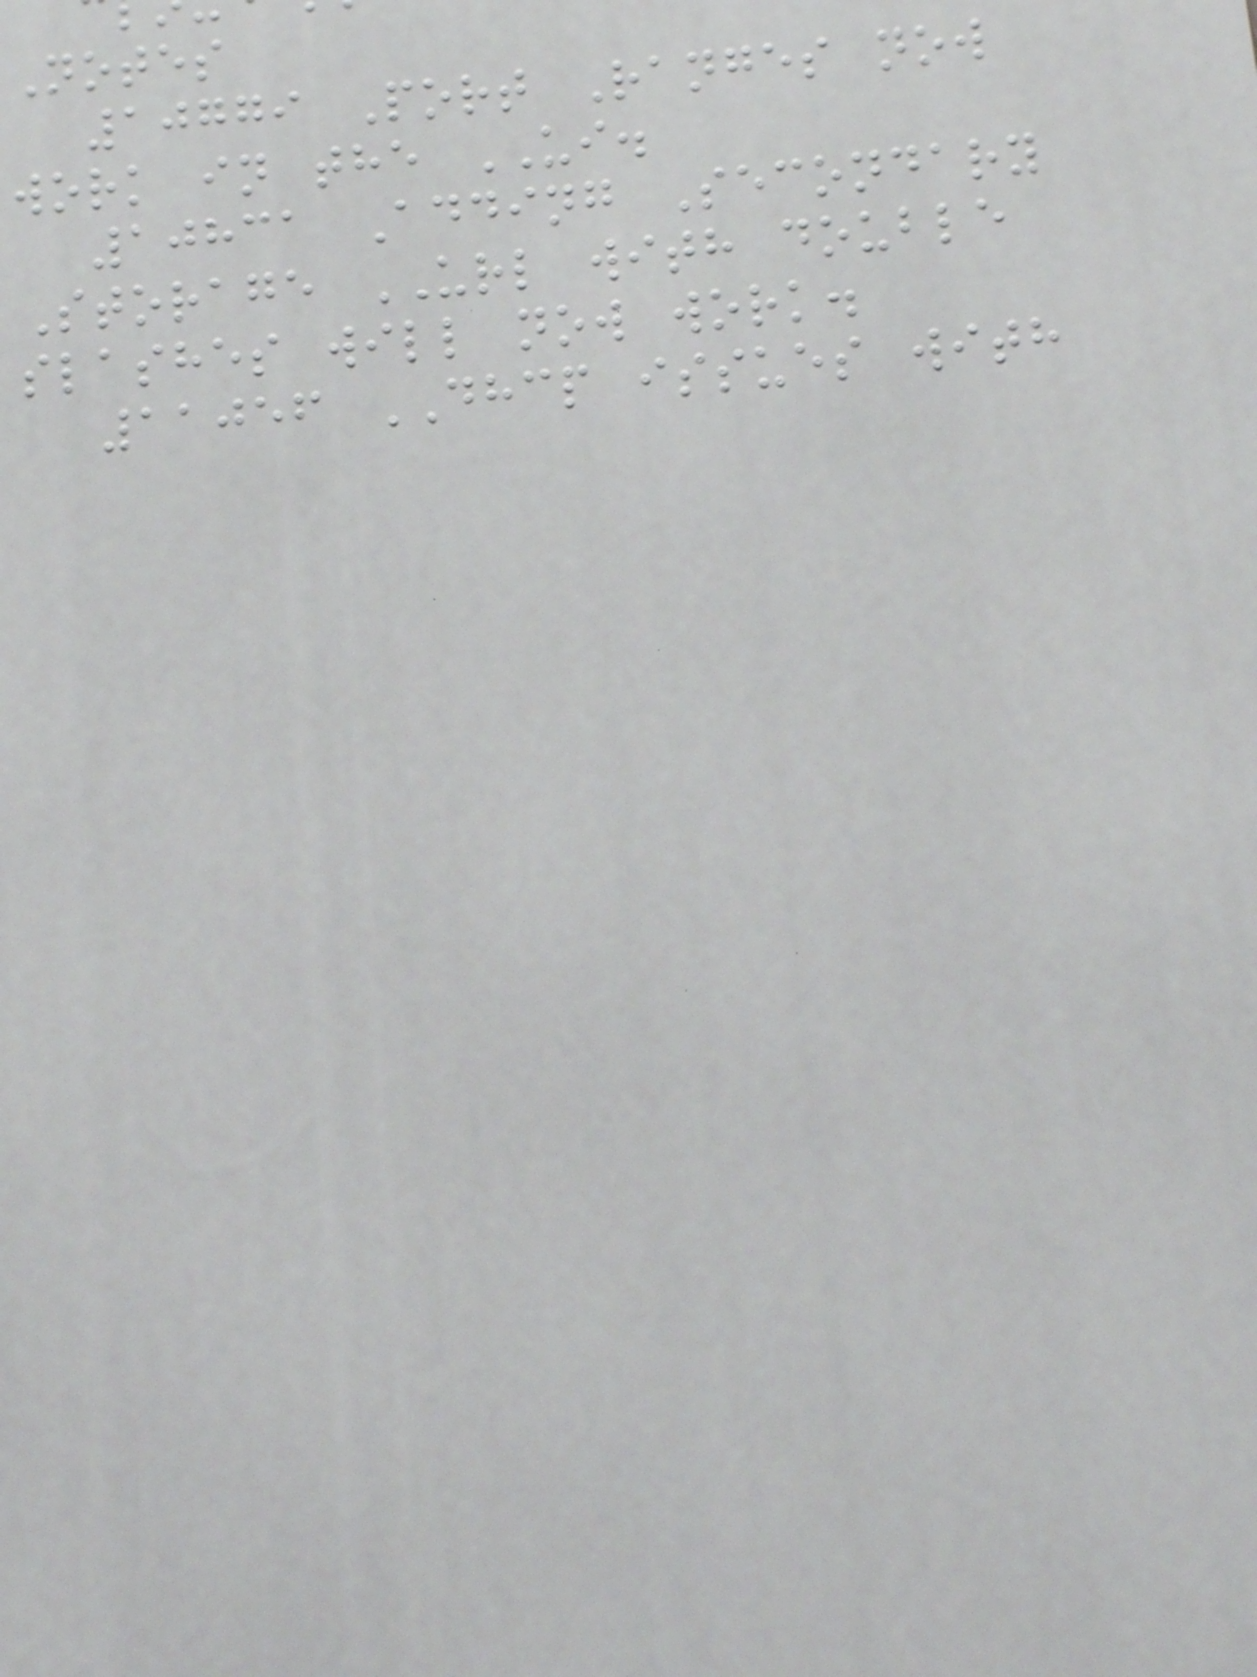Notes
10779 Port Ranges now
work in the UI.
10831 Adding Secondary
Storage URL with double
slashes will now work.
11056 DHCP issues with
